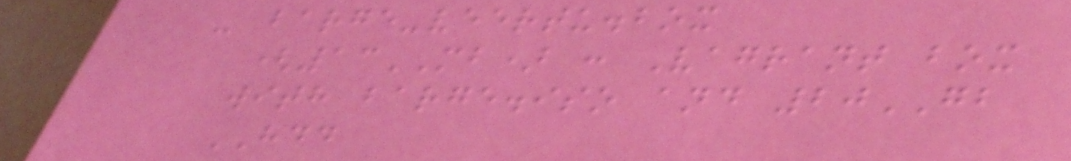- barge-veertu.box
(13MB) : Vagrant box
with barge.iso and 20GB
HDD
